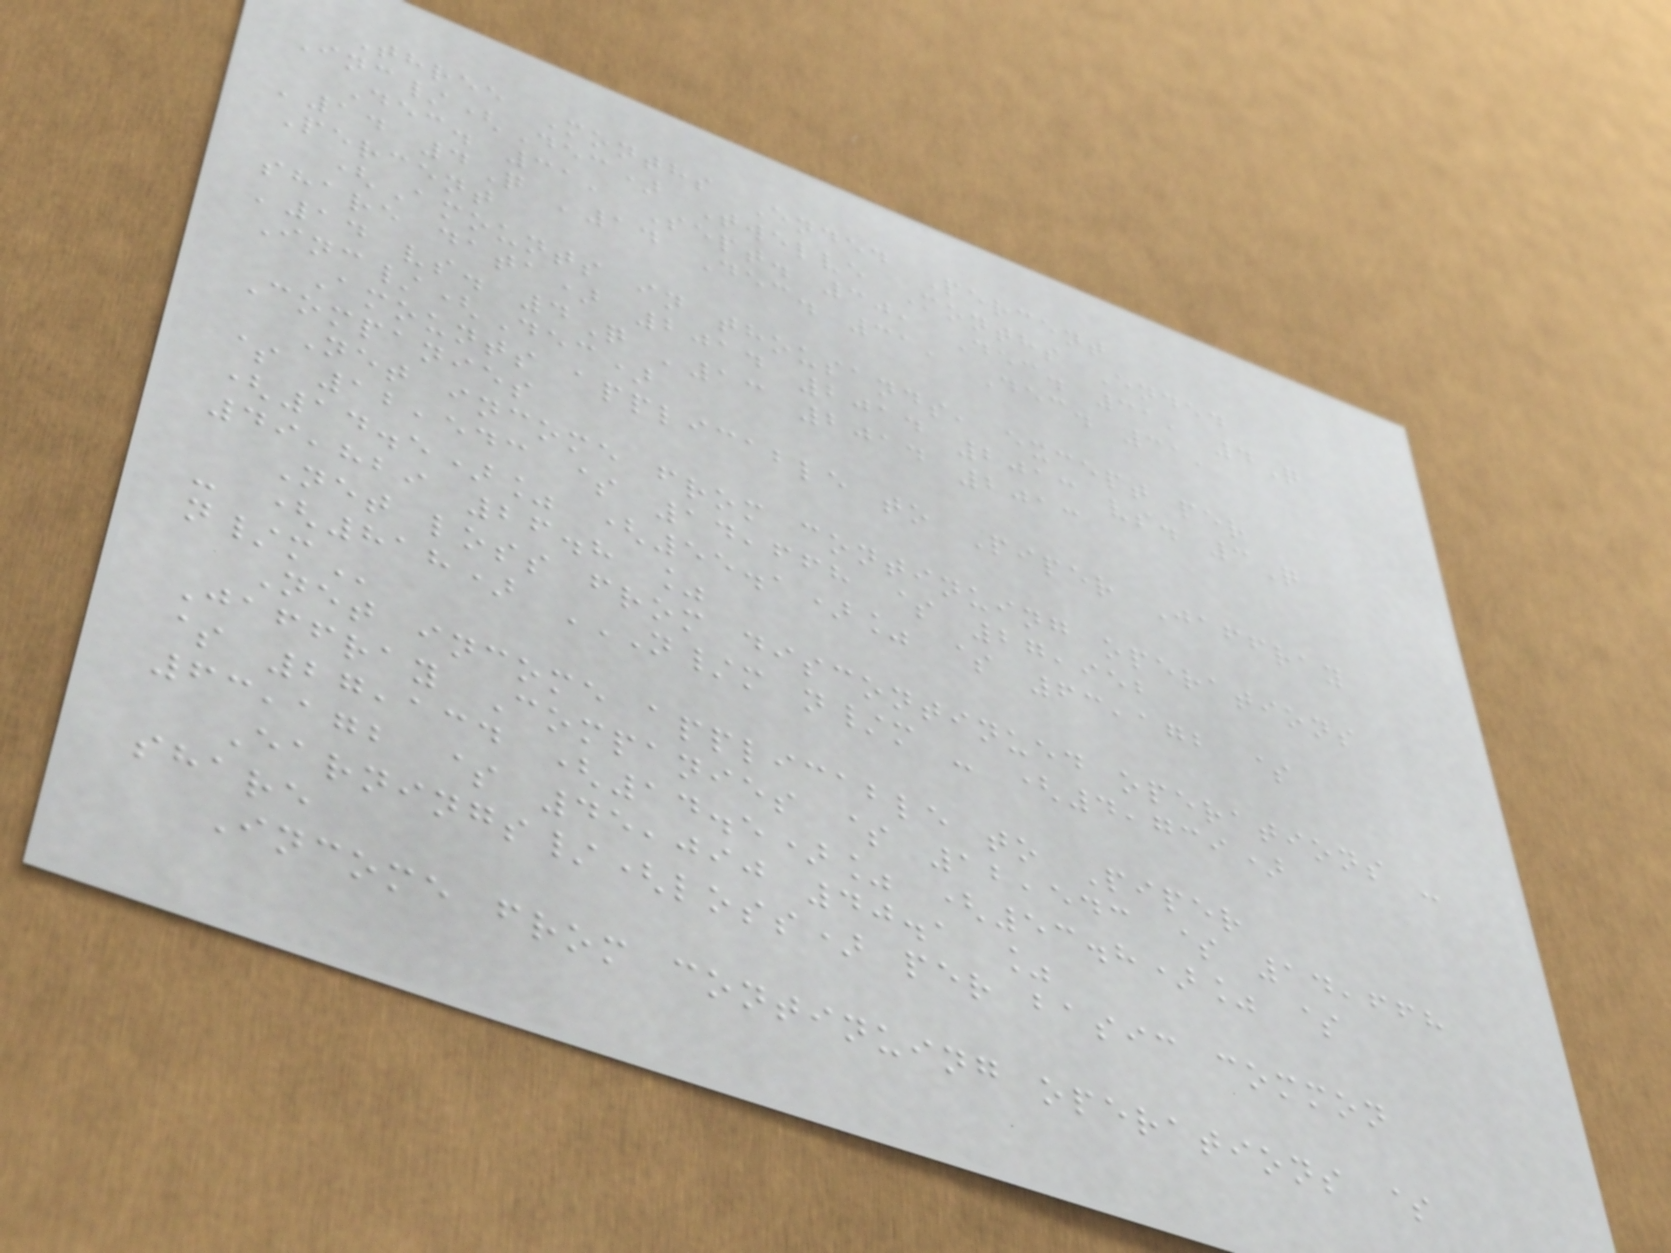Three Months Ended Percent
Inc/(Dec) Twelve Months Ended
Dec. 31, Sept. 30, Dec. 31, 4Q
'14 4Q '14 Dec. 31, Dec. 31,
Percent
(Amounts in thousands, except per
share data) 2014 2014 2013 vs. 3Q
'14 vs. 4Q '13 2014 2013
Inc/(Dec)
Amounts applicable to Piper Jaffray
Companies
Net income from continuing operations
$ 12,543 $ 14,668 $ 27,952
(14.5)% (55.1)% $ 63,172 $
49,829 26.8 %
Net loss from discontinued operations -
- (818) N/M N/M - (4,739)
N/M
Net income applicable to Piper
Jaffray Companies $ 12,543 $ 14,668
$ 27,134 (14.5)% (53.8)% $
63,172 $ 45,090 40.1 %
Earnings/(loss) per basic common
share
Income from continuing operations $
